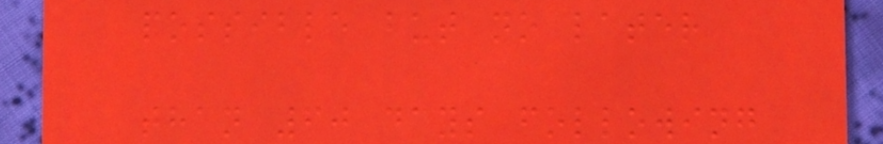possible but no later
than 60 days following
